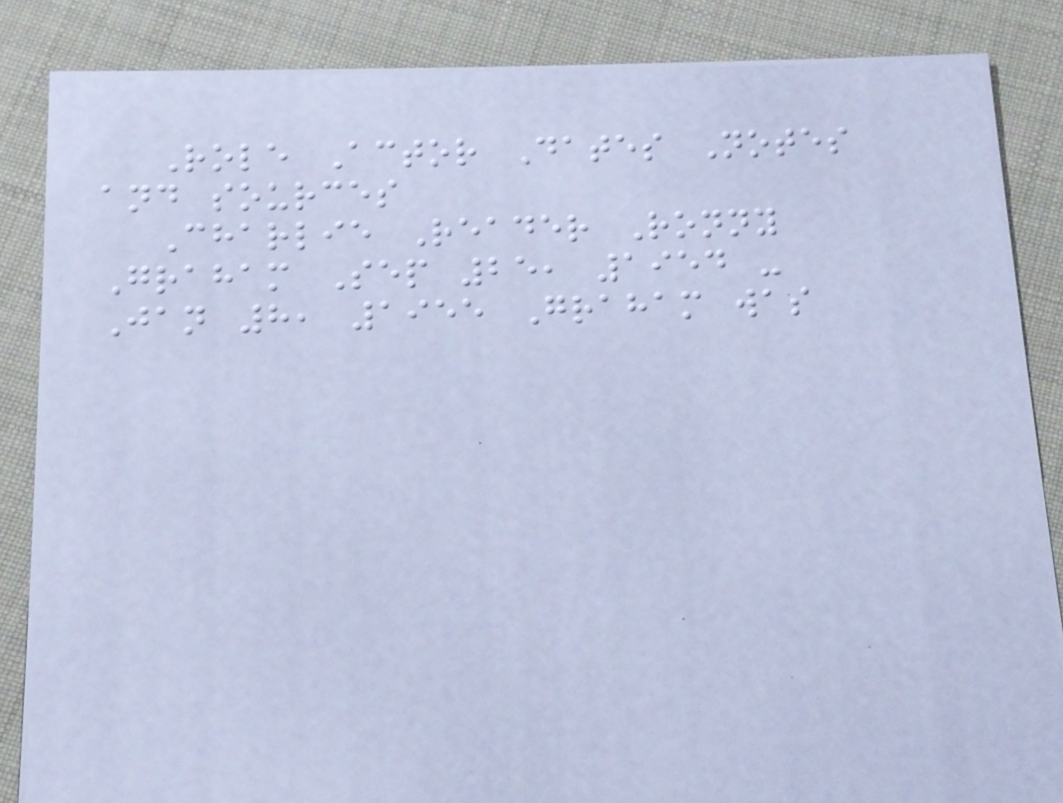Role Actor Dates Notes
and sources
Charlie Reader Ronny
Graham Sep 25, 1954 -
Jan 8, 1955 Graham was
